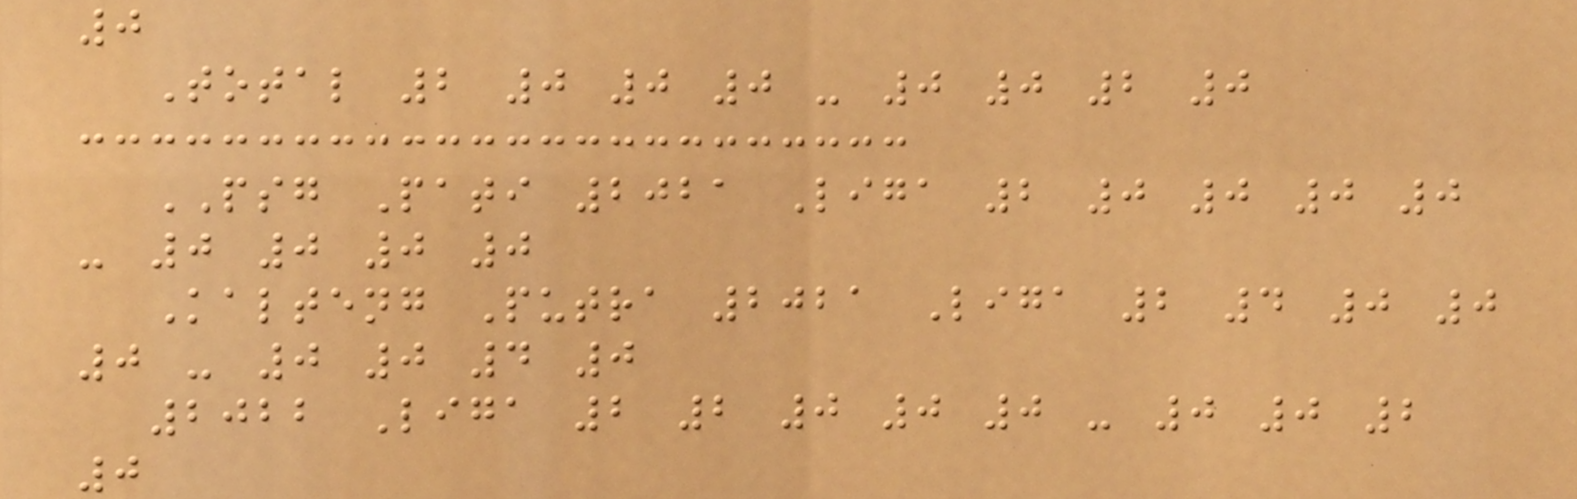0
Total 2 0 0 0 - 0 0 2 0
PSG Pati 2021 Liga 2 0 0 0 0
- 0 0 0 0
Kalteng Putra 2021 Liga 2 4 0 0
0 - 0 0 4 0
2022 Liga 2 2 0 0 0 - 0 0 2
0
